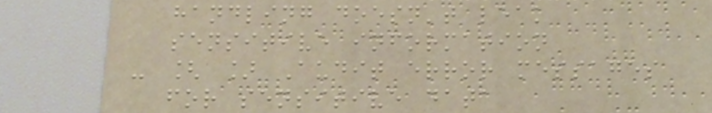handling doesn't leak
sensitive information
- [ ] Audit error messages
for sensitive data
